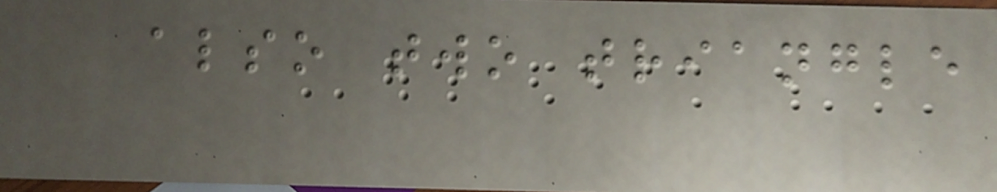also two triangle
